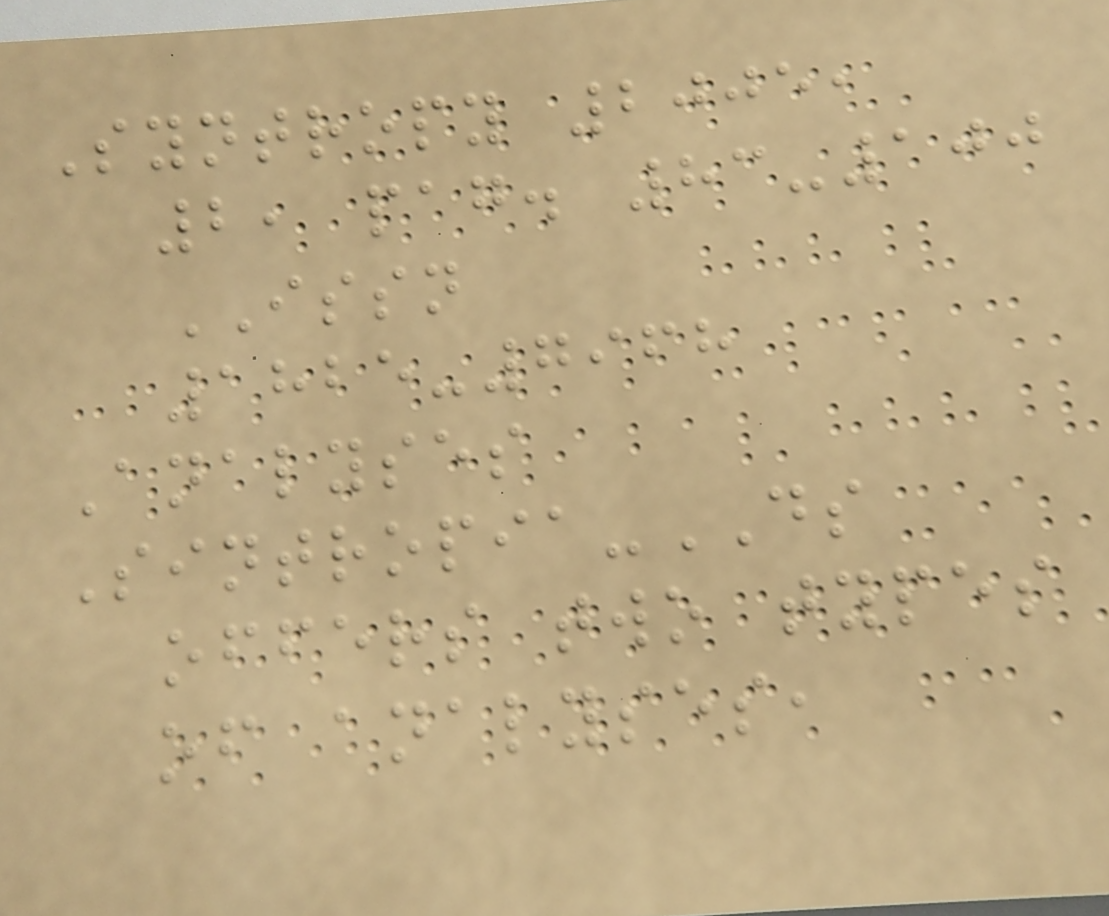Syntropy 2005,
2, pag. 83-100
ISSN
1825-7968
Analyses
Sintropia-DS
offers two types
of analyses,
